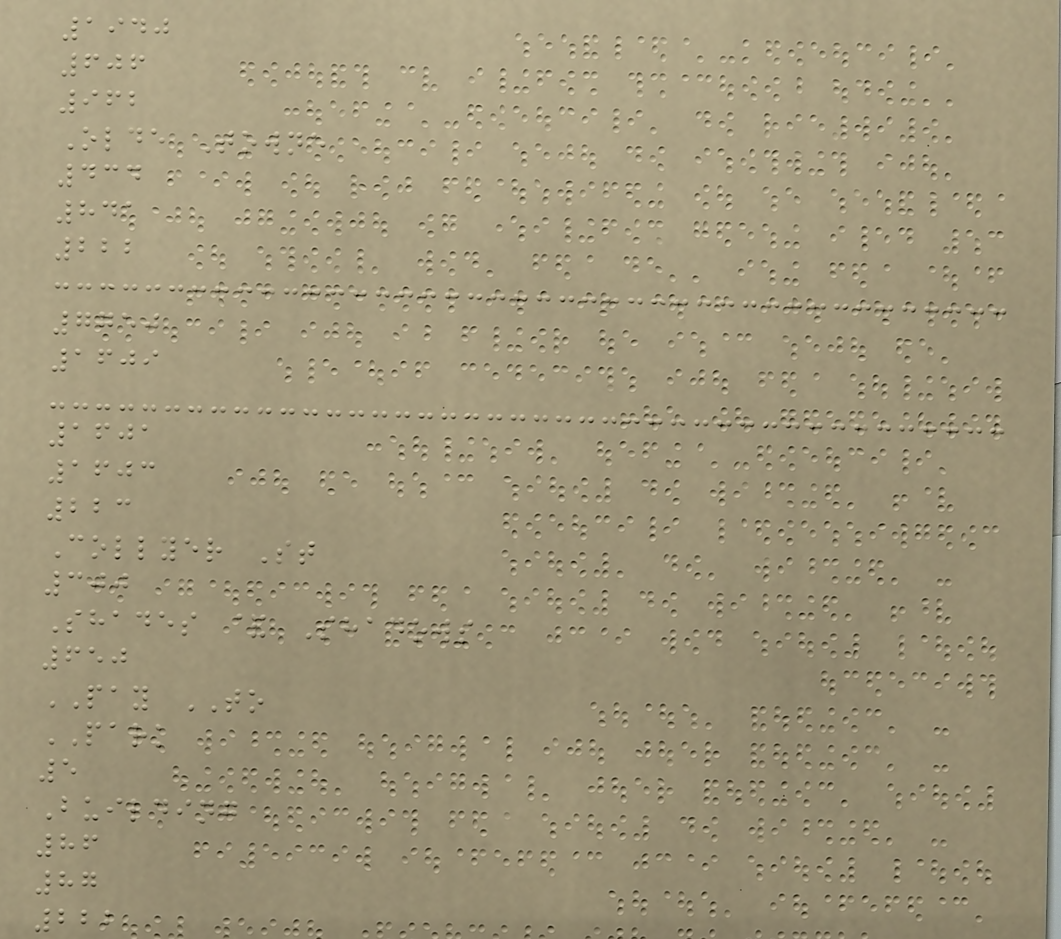1940
606
962
Olde Towne
434
841
222
7750
1609
1601
1603
223
Collyer St
300
Shades & Shadows
650
PAY TO
PARK
5
Building
86
87
222
